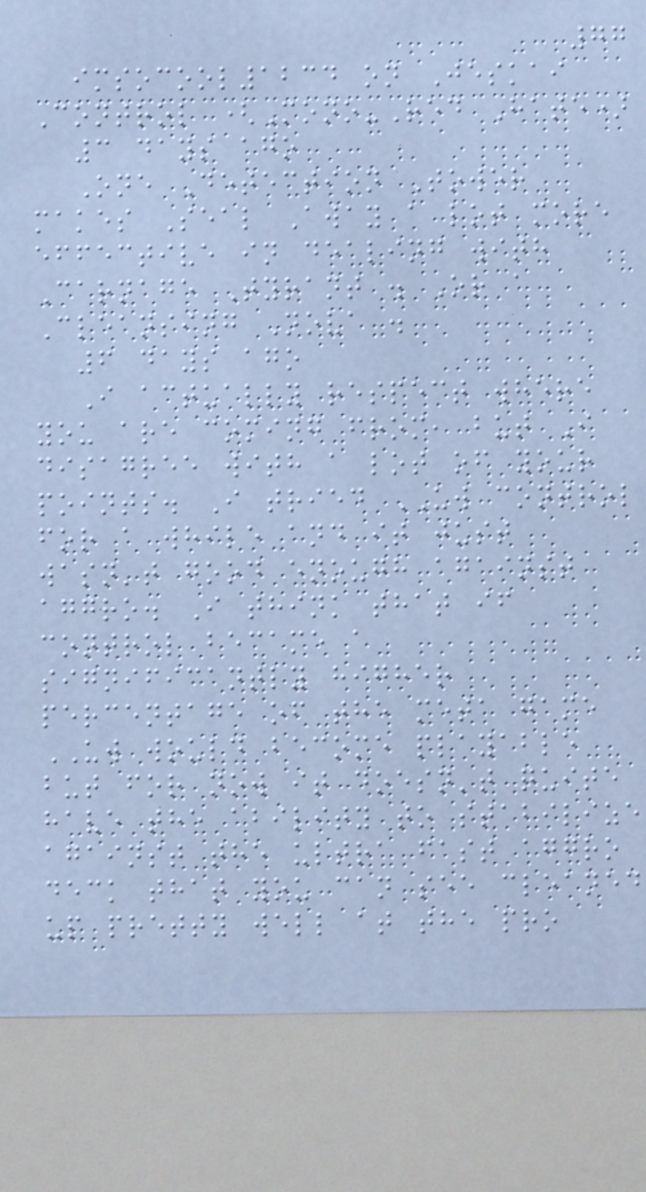77
imsocool1234 on Jeskai
Control (Mono-Red Hate)
3 days ago
One Detection Tower
makes Seal Away a lot more
effective in dealing with
Carnage Tyrant . Or a
Cleansing Nova .
6 days ago
I actually respect where
you are coming from, but I
disagree with a lot of your
points. I tried UW control
for a while and it just
wasn't good enough against
aggro. I think that if
control became a
significantly higher
percentage of the meta game
UW would become playable
but for now it doesn't quite
have the ability to stabilize
against the ultra fast aggro
deck that you can see cleaned
up pretty well at the pro
